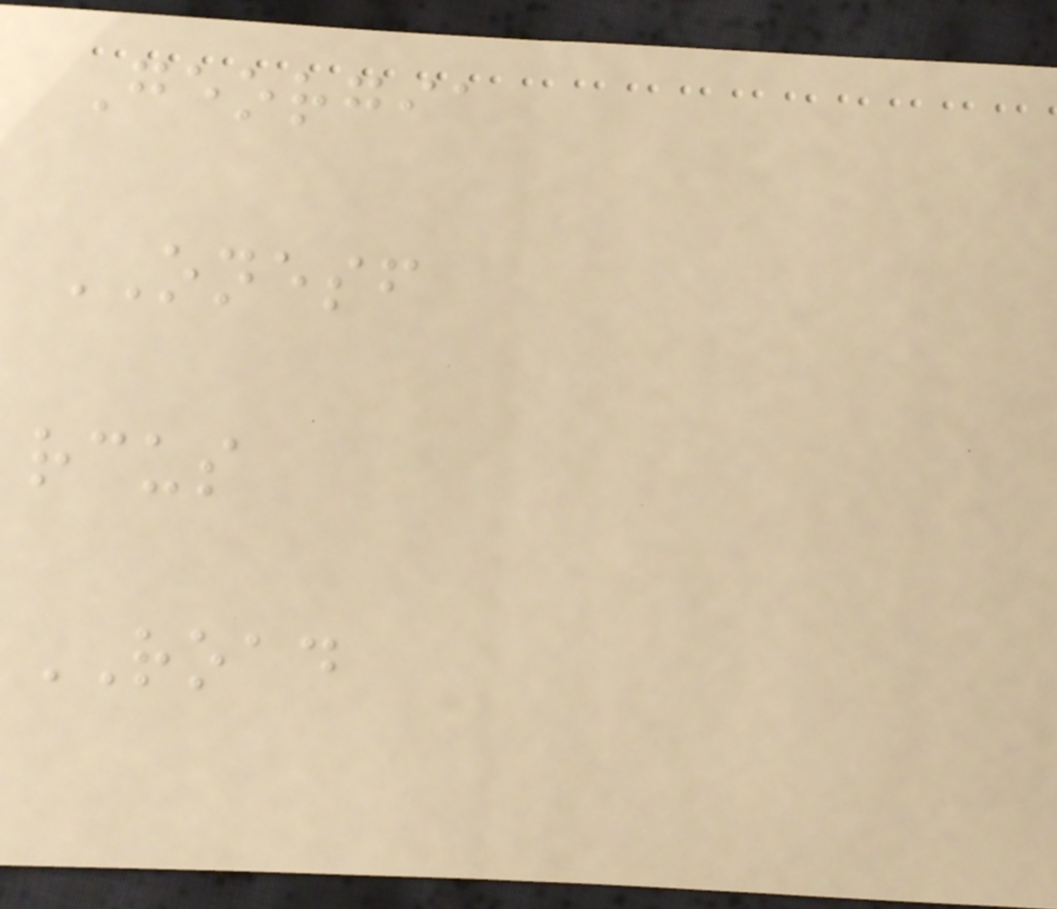Georgia
ONESF
rcus
ROAD
